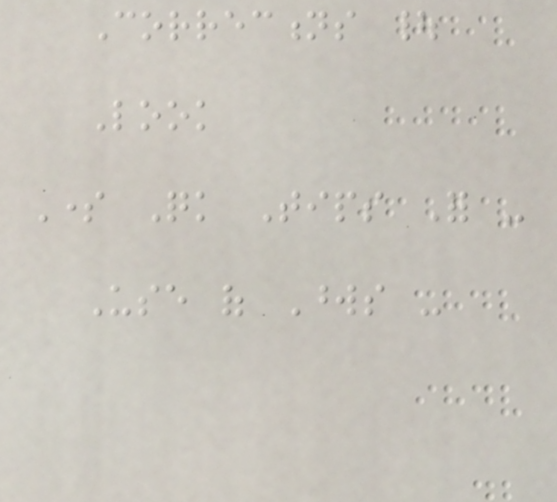Corrections |
Look
Some Quick Tips For -
Use of Words -
